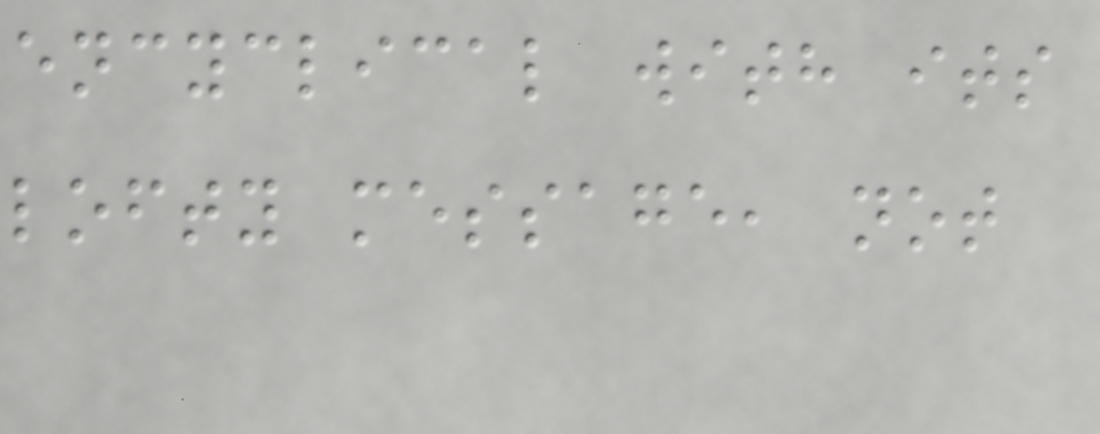encyclical with its
lofty message, not
